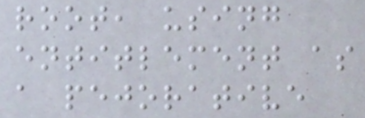root, using
entitlement as
a pejorative
